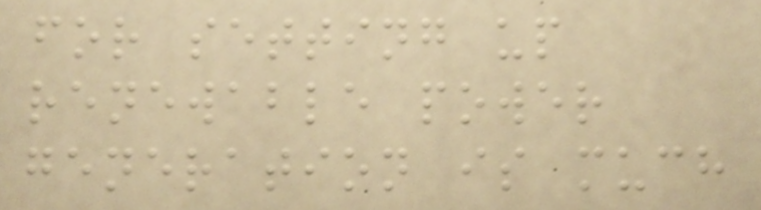for setting up
renewable power
generation is much
